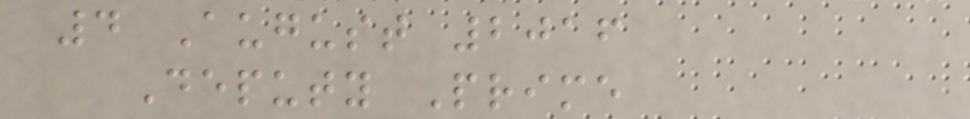4 August 2016
Deputy Prime
